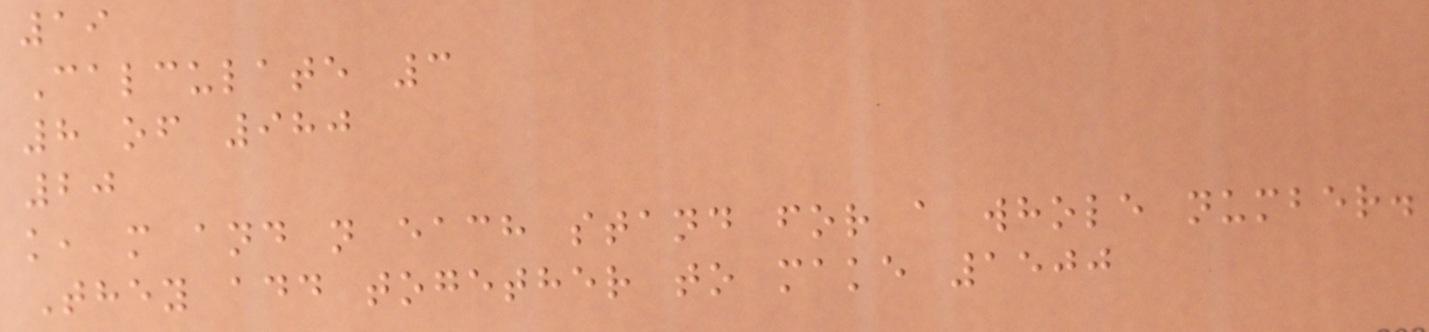19
Calculate 3
8 of 980
20
k, m and n each stand for a whole number.
They add together to make 1500
